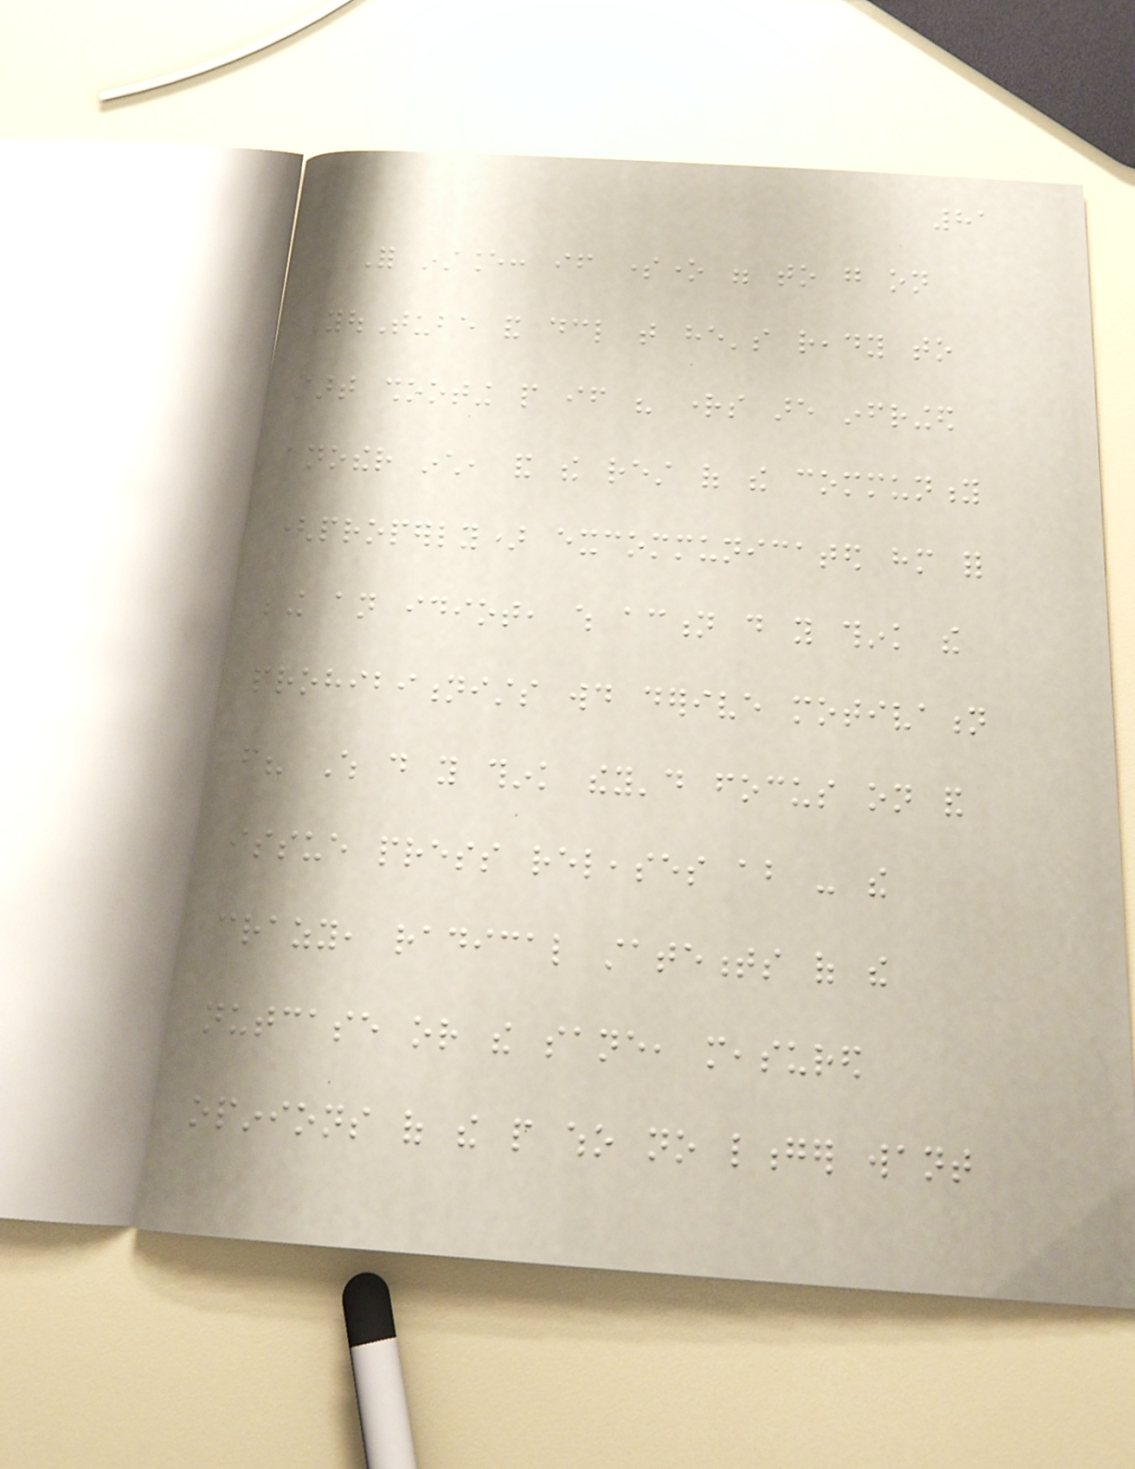81
For instance: if someone were to go on
YouTube and declare that he's ready to
start shooting people if his rights are infringed
another inch, and the rest of the community
(properly) excommunicated him for
being an idiot, which action do you think the
prohibitionists would derive motivation
from? Which do you think they'd focus on and
issue press releases about - the
crazy, radical statements of the
nutcase or the sane, measured
opinions of the people who no longer want
